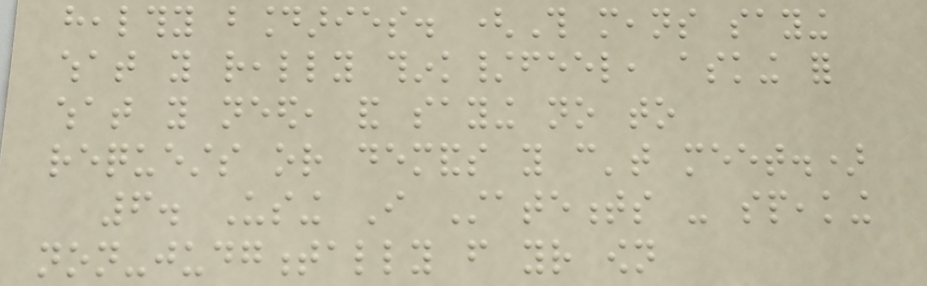healthy boundaries. (This means saying
what you really think/feel, asking for
what you need, and saying no to
requests or demands you can't meet.)
6. Using I Statements - speaking
non-judgmentally from your own
